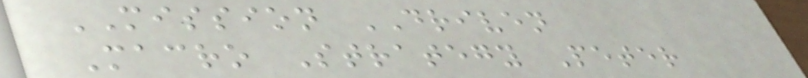MISSION DRIVEN
Macro Strategy Peter
